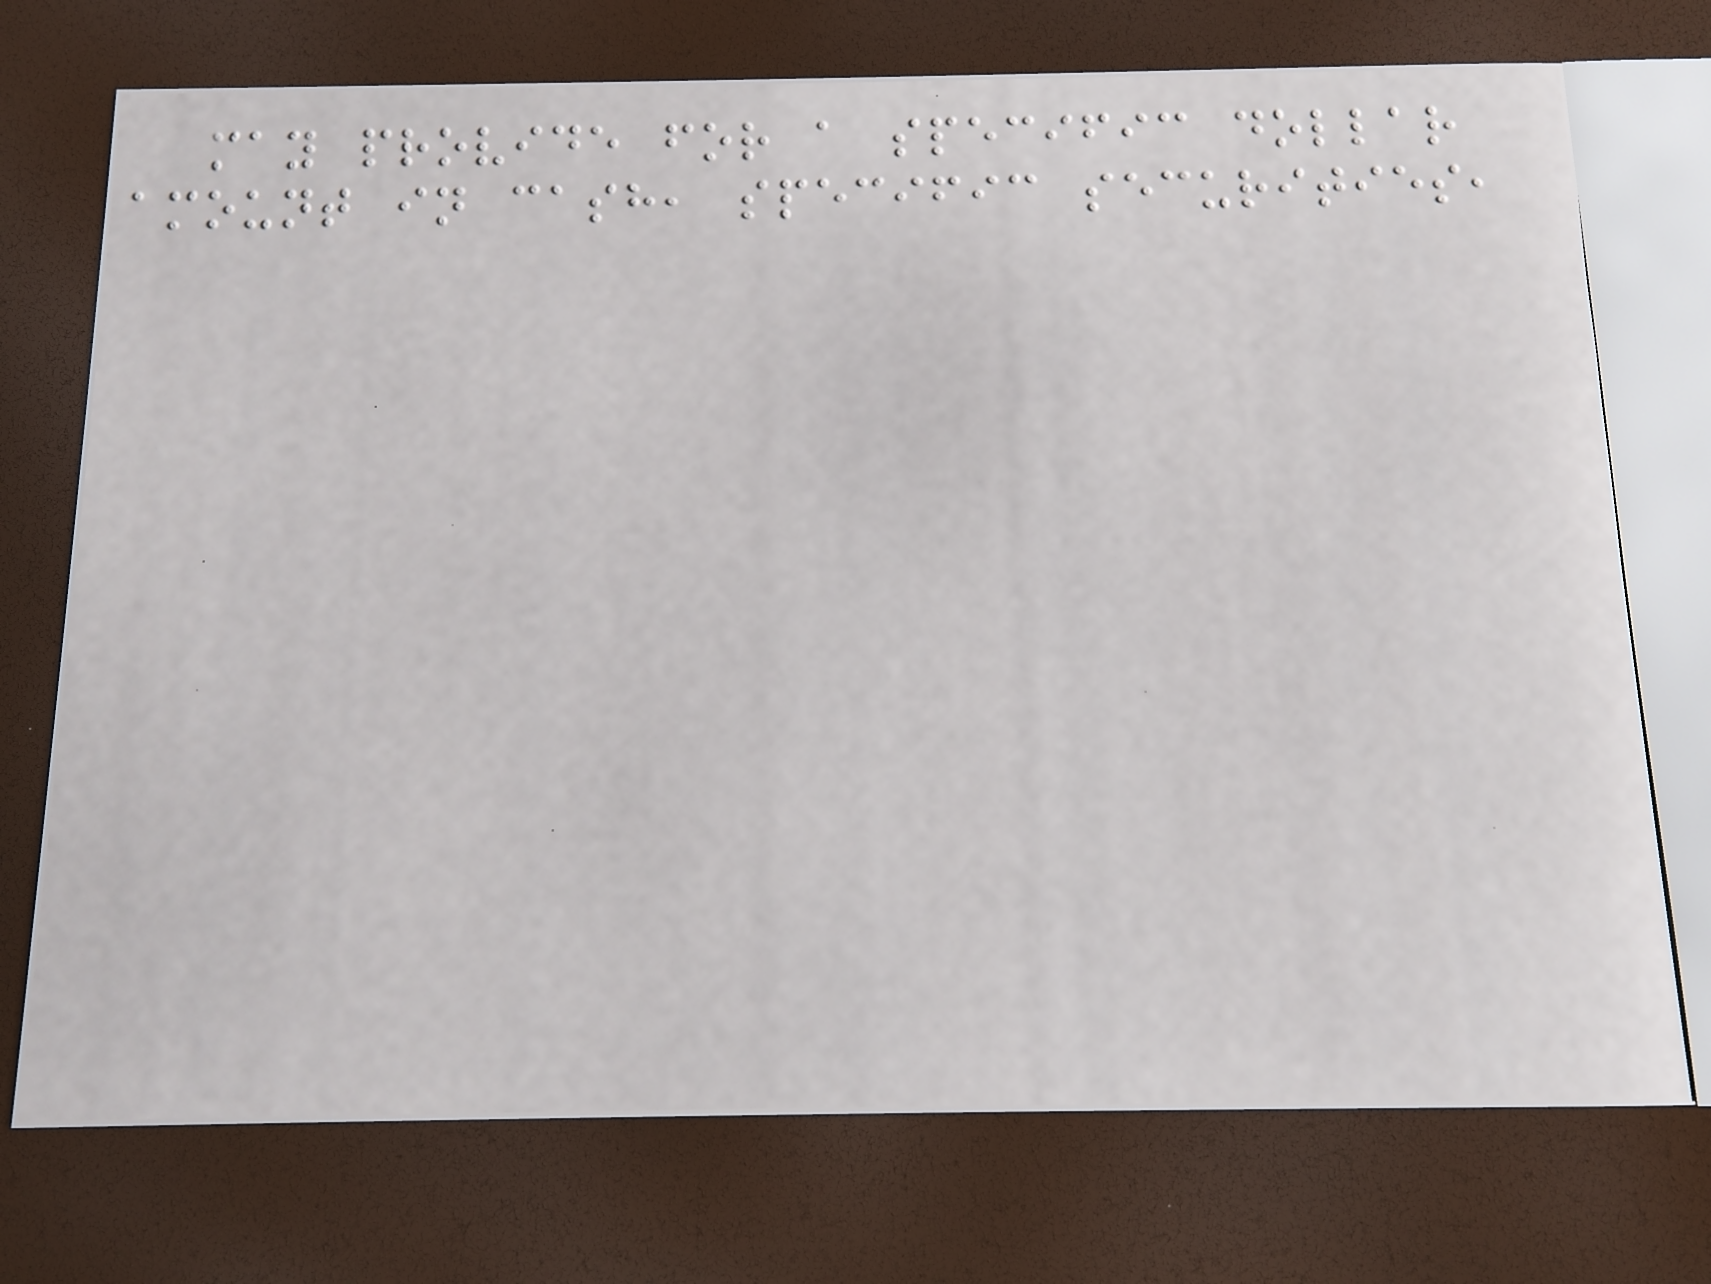may provide for a specific dollar
amount in cash, specific securities,
